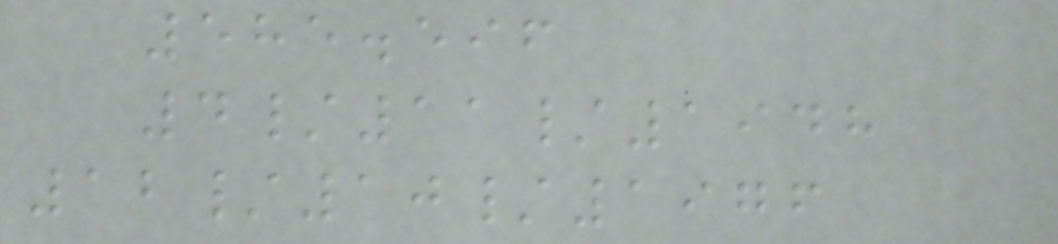585.596
4/11/1948
12/10/1976
